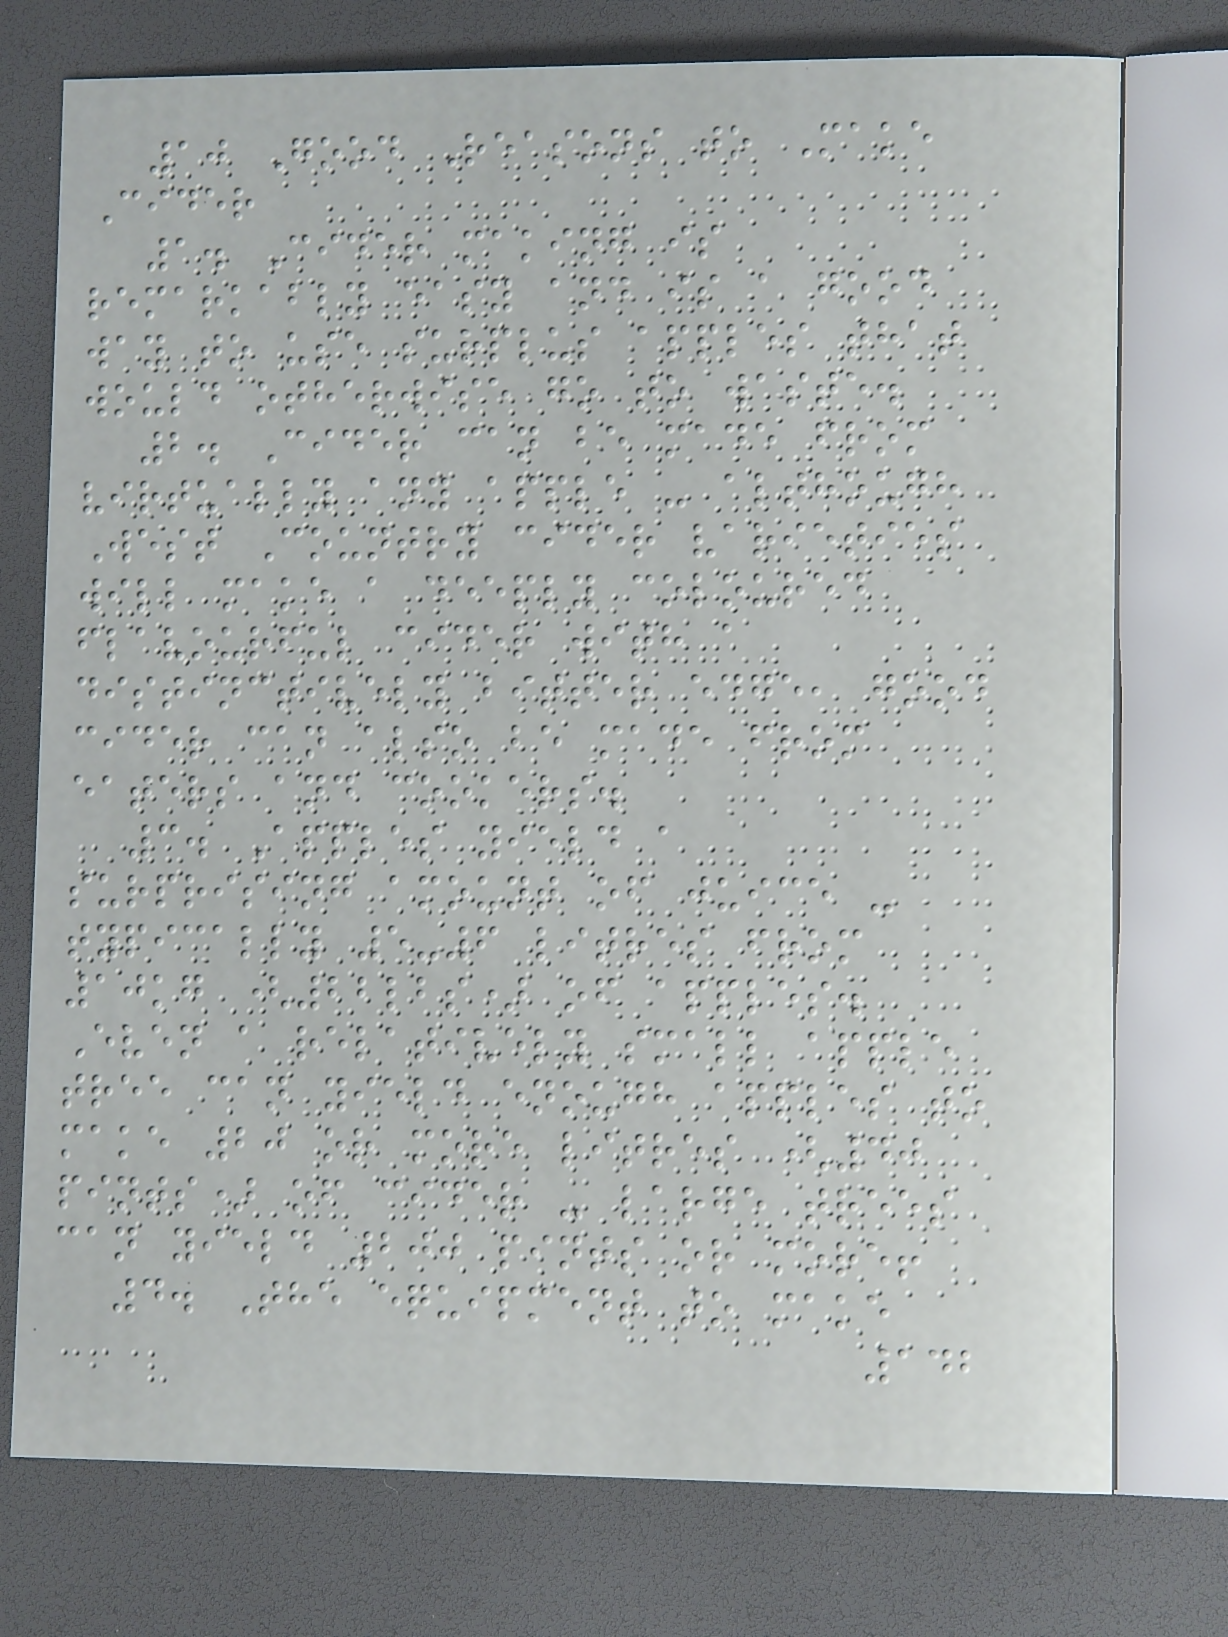10 Good Reasons to Make
Cider
1. Cider making is
remarkably easy and is a good
way to use surplus apples that
would otherwise go to waste.
2. Cider can be made from
virtually any apple - although
West Country cider varieties
will make a deeply coloured
flavourful cider with a
distinctively bitter edge, good
cider can also be made from
eaters and cookers.
3. Apples yield a
surprising amount of juice -
typically 5-6 litres from
10kg (22lbs) of apples.
Even a relatively small apple
tree can yield enough apples to
make 20 or more litres (40
pints) of cider - large trees
can yield 200 pints or more!
4. The equipment to make
142
